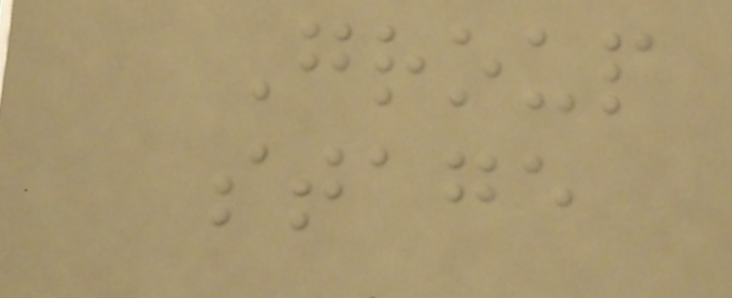Group
stage
